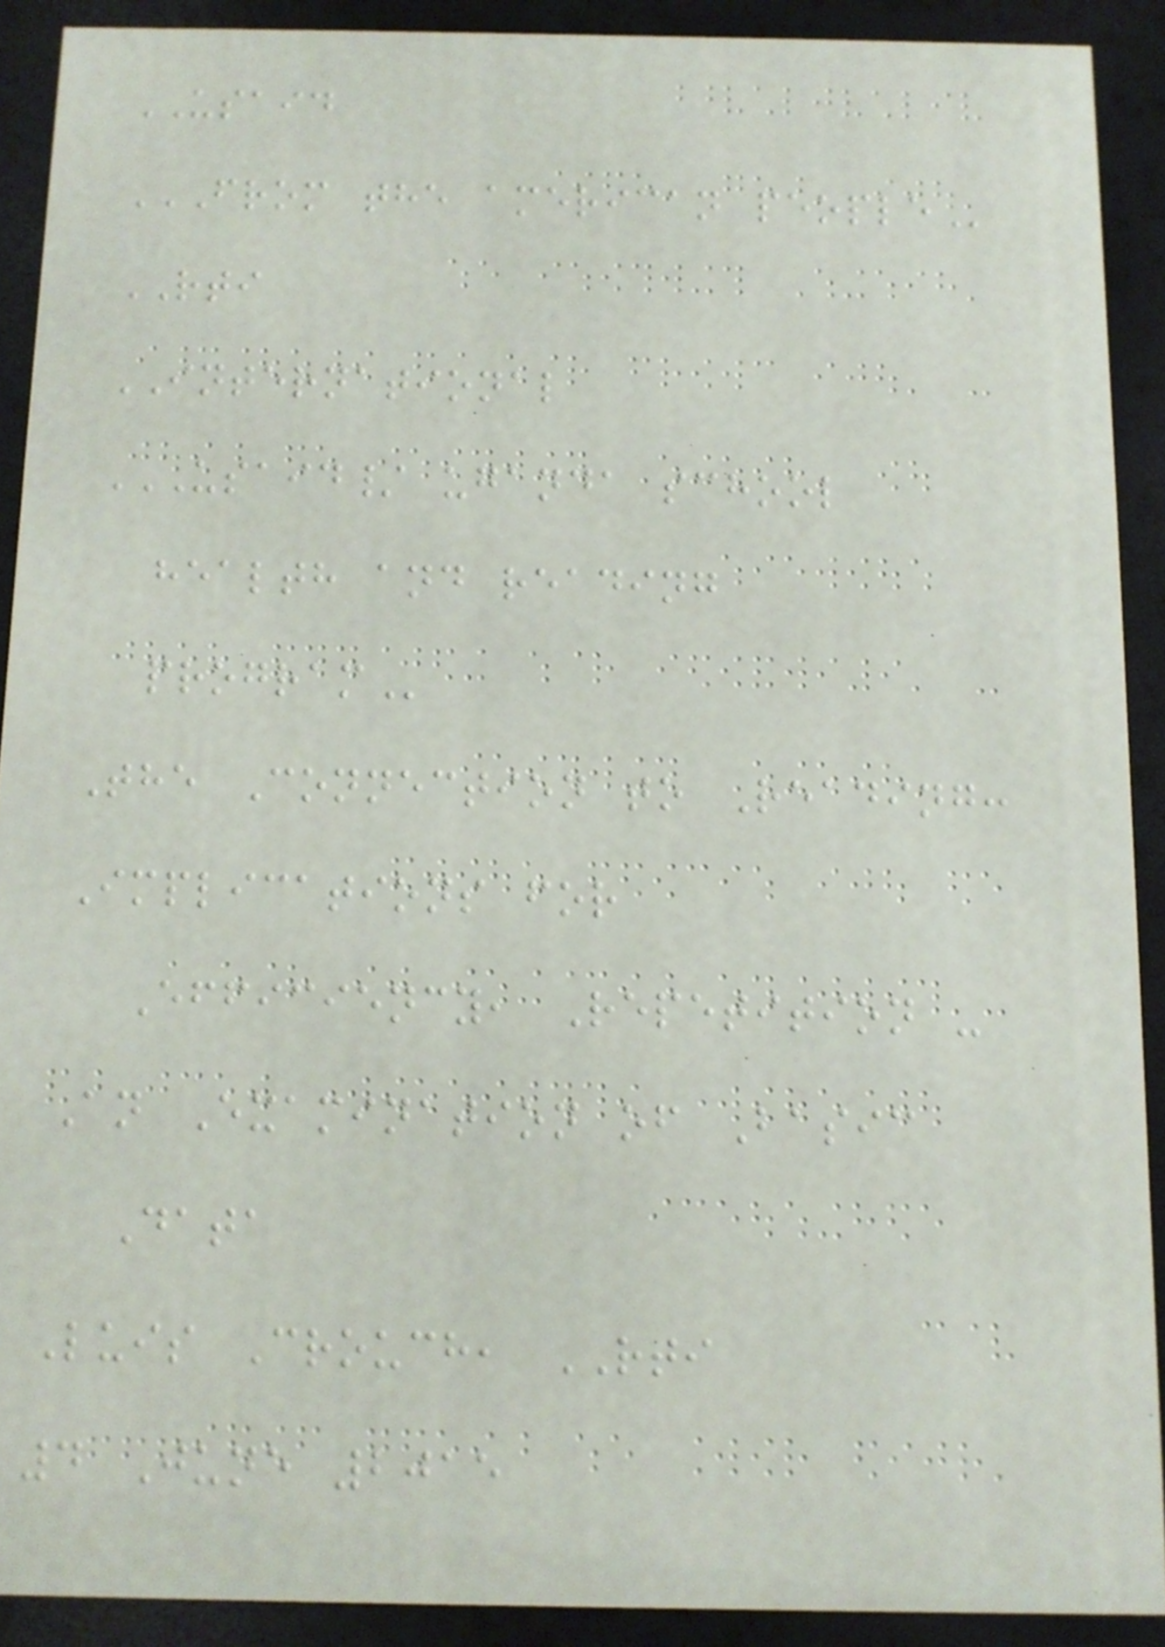USAID
FROM THE AMERICAN PEOPLE
RTI
INTERNATIONAL
USAID/ UGANDA SCHOOL
HEALTH AND READING
PROGRAM
The Connection to Reading:
Implications for
Efficiency, Repetition -
An Examination of Basic
Data
Luis Crouch, RTI
4 June 2015
